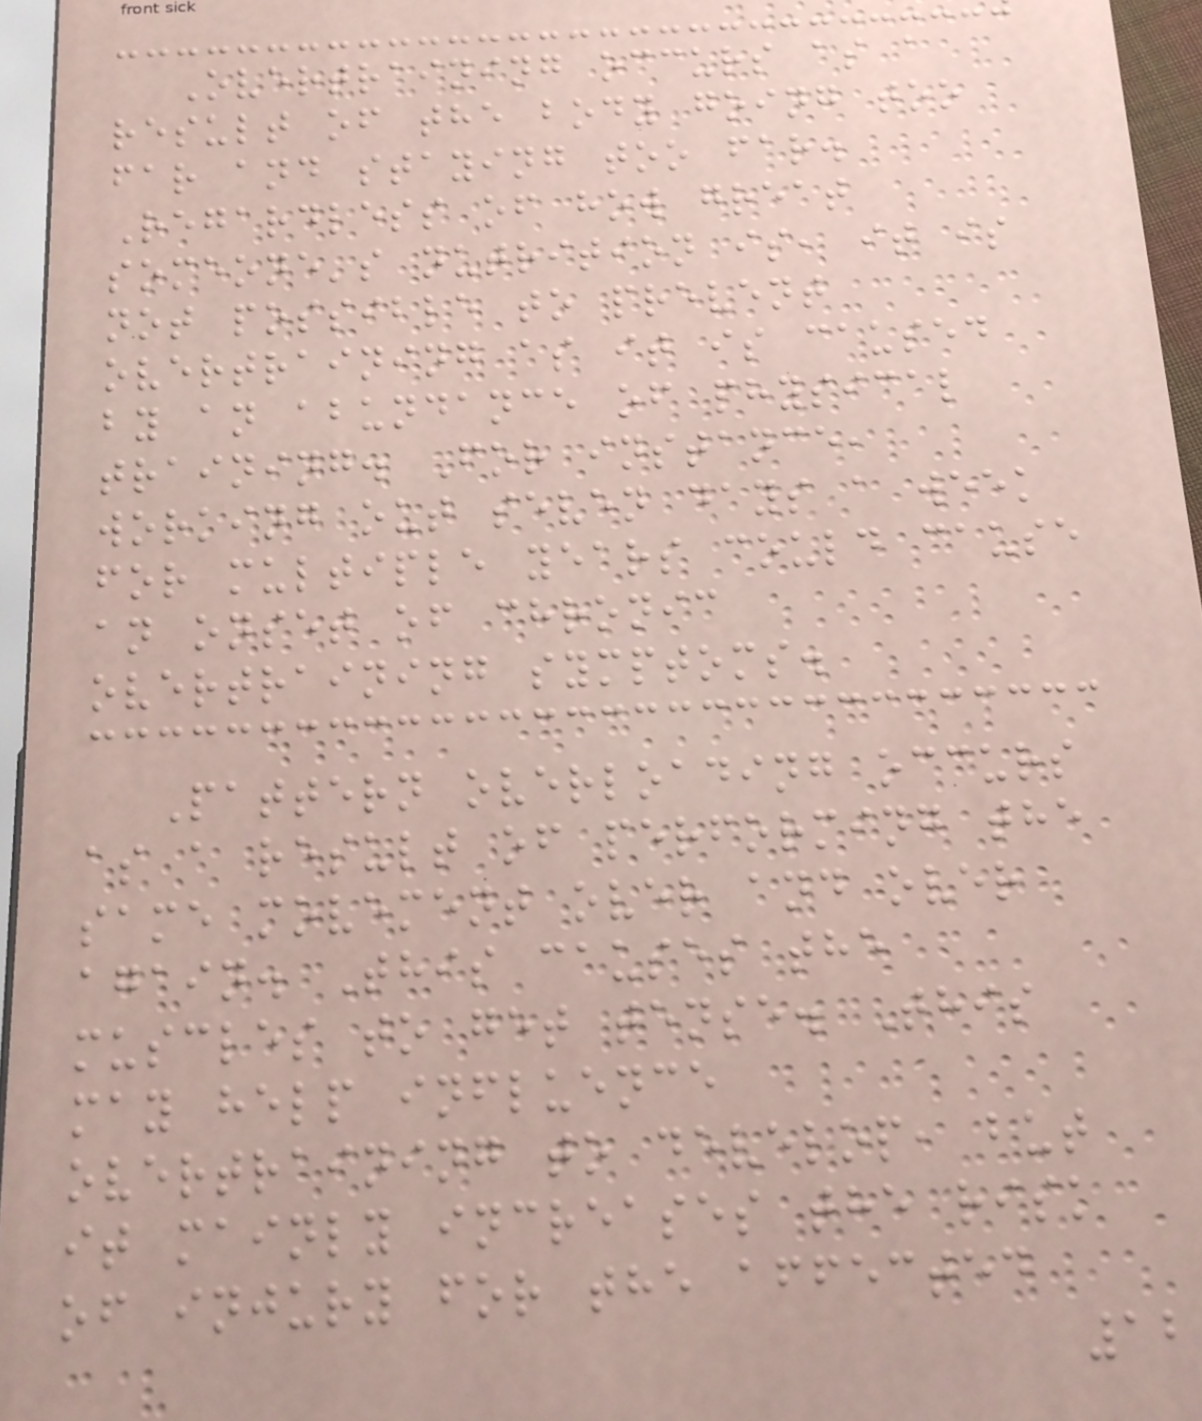Overtraining occurs as a
result of the body going too
far and staying too far.
Regardless of how great
someone's nutrition is, it is
not possible to prevent
overtraining as it is caused
by an abundance of physical
training. For instance,
working out seven days a week
for multiple years could cause
an onset of chronic
overtraining symptoms.
Pattern overloading occurs
as a result of performing the
same movement over and over
again. This causes the
muscles to get tense. This
may help influence
overtraining to develop, but
it mainly increases the risk
of injury for the affected
12
